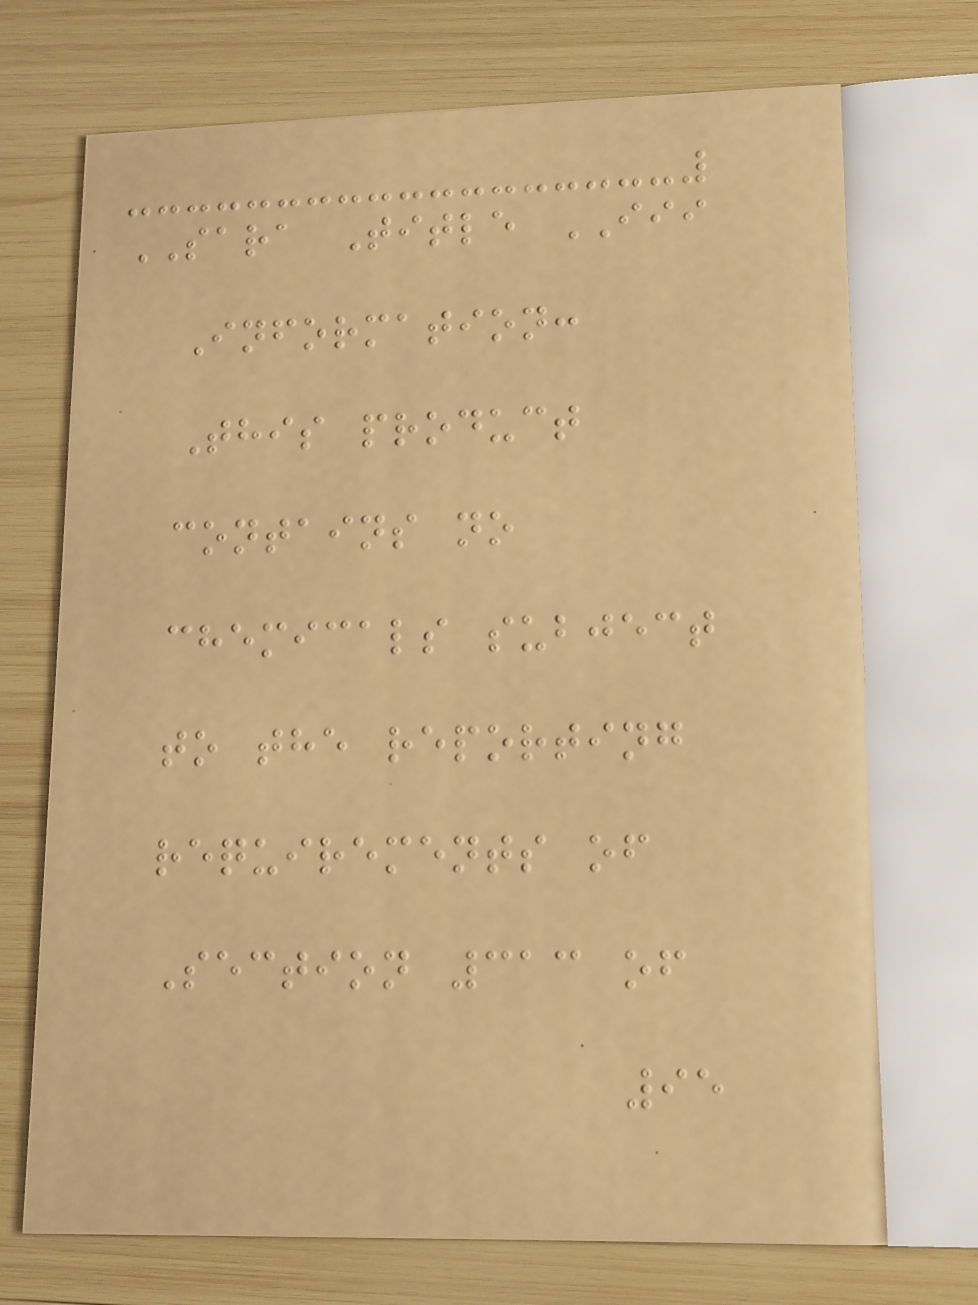SARA Title III
Information:
This product
contains no
chemicals subject
to the reporting
requirements of
Section 313 of
95
